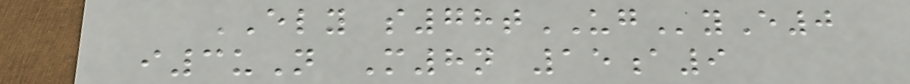ELY s78tUGyE0
i3uN M8n 15a9
